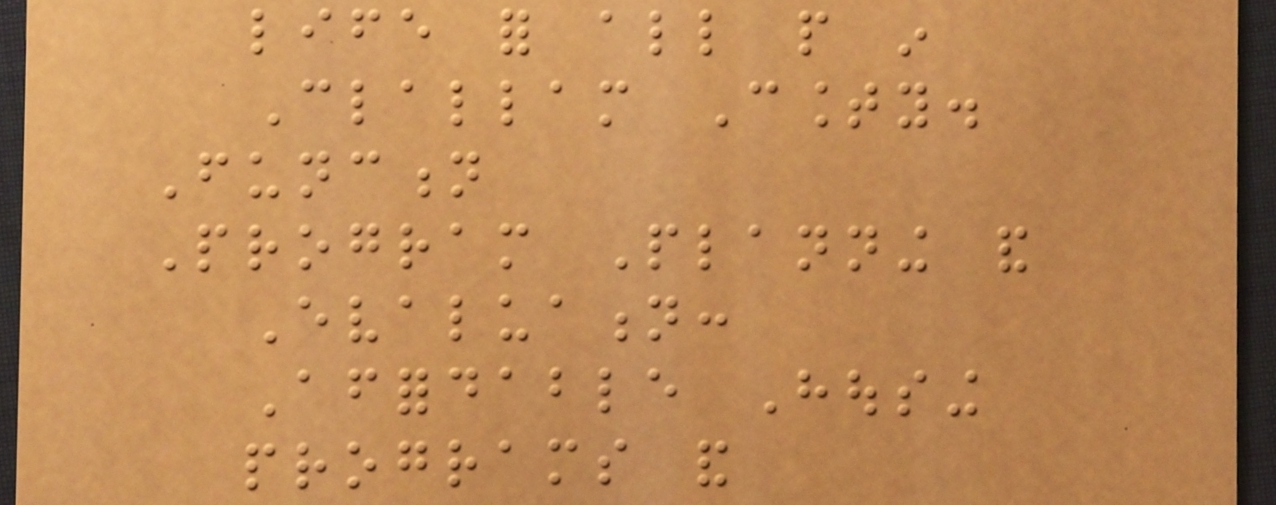life for all people in
Clallam County.
Function
Program Planning and
Evaluation:
Affordable Housing
programs and
